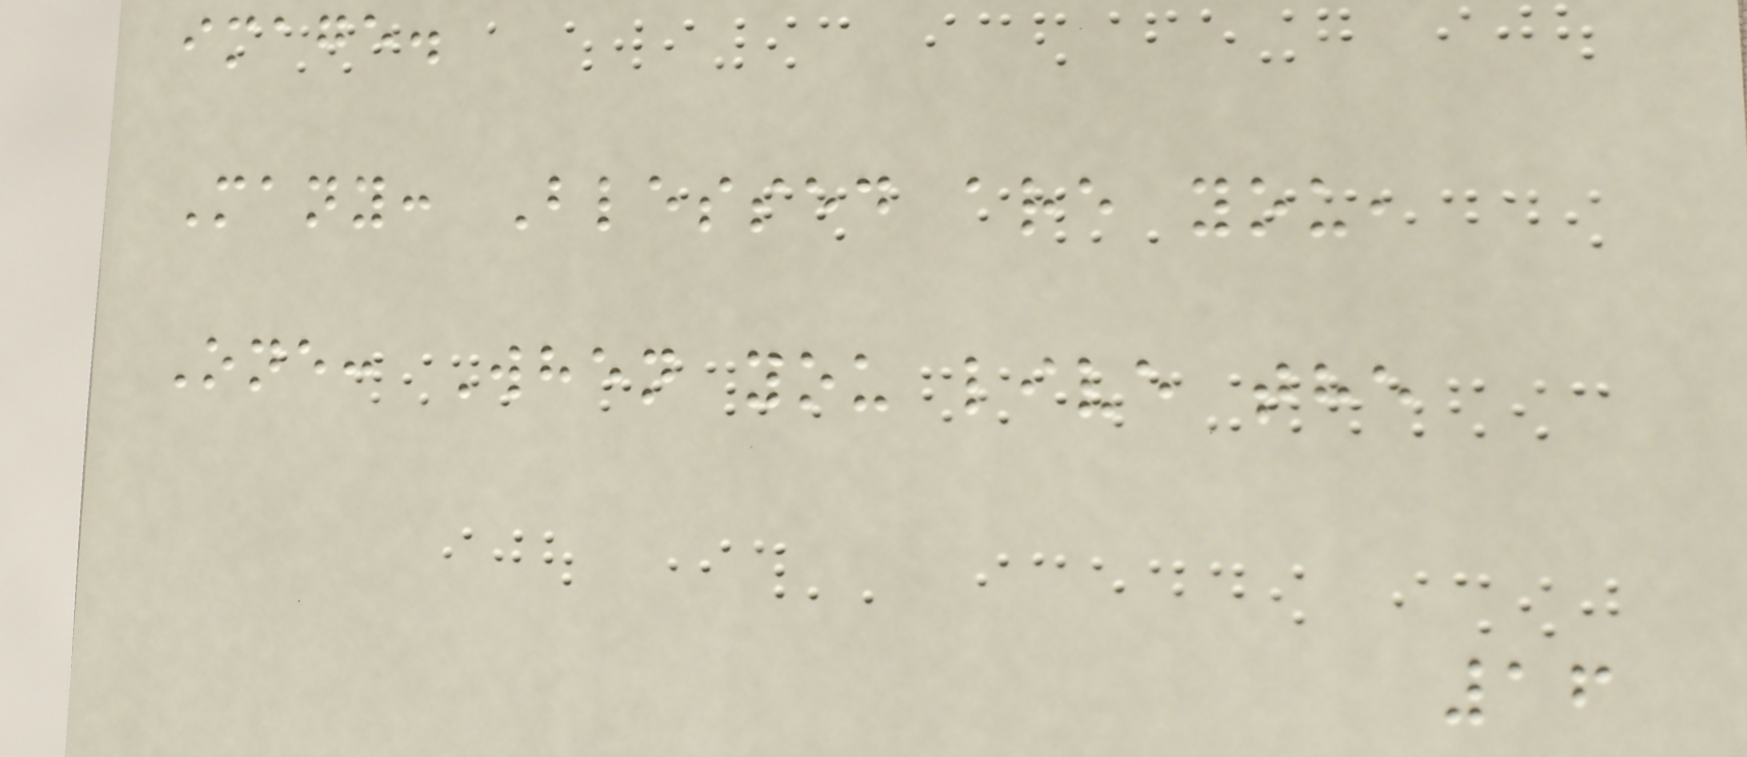image.
Many: Blessed are you,
One: When you live the
16
